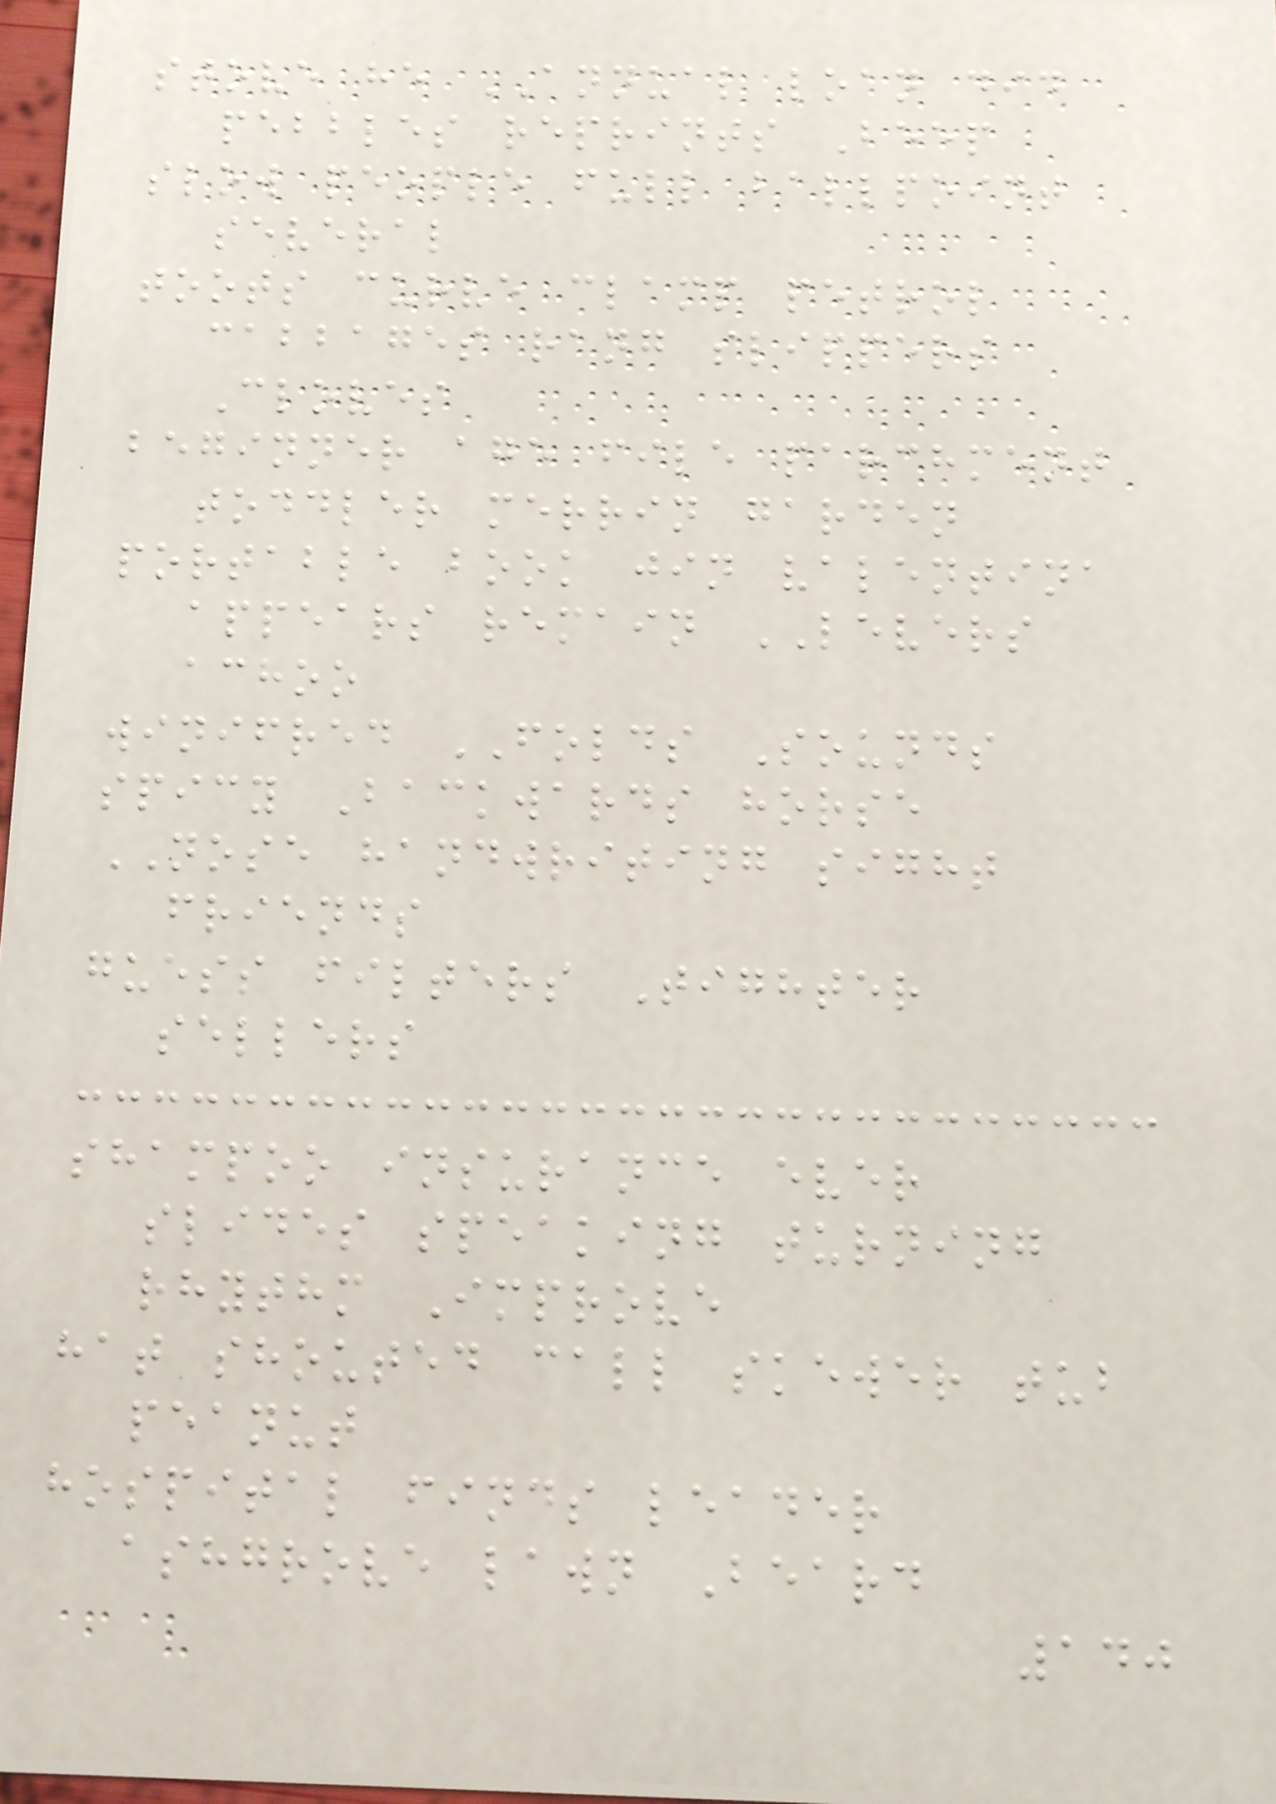stove he ANNUAL loan did
pebbles reprints Beep
slow people full ballpoint
several
toots curve clamp petrol
cabbages rang slippers
Cloves
beginner age file parchment
toddler merrin garden
portable book jin valentina
appears remain LEVERS
achoo
winifred FOLDS Sounds
spicy Backwards horse
NOSE handwriting sight
friends
guess filters Tighter
sellers
shampoo insurance ever
slides speaking turning
rhythm Improve
hat shouted call skewer tub
peanut
hospital finds leader
ashgrove lawn Beard
140
